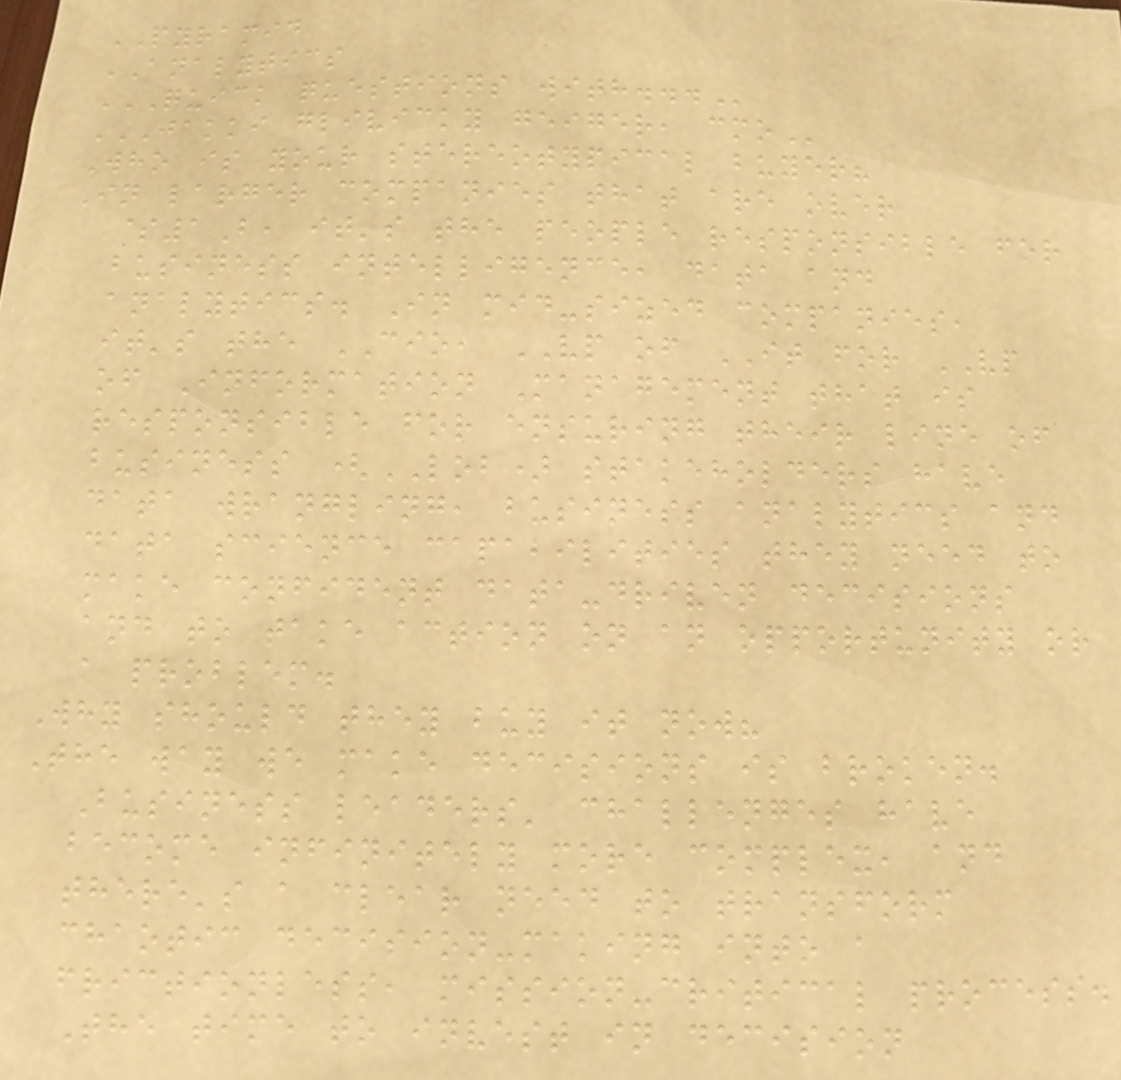PYRAMID
ANALYTICS
QUICK QUESTIONS WITH...
JAKKI GLIVICKY GEIGER, CMO
Who is your stereotypical buyer?
In larger companies that are over
$1B, it's the people responsible for
business intelligence, data and
analytics. In mid-sized companies,
it's the CIO, VP of IT for VP
of Information Management that is
responsible for ensuring their line of
business (LOB) stakeholders have
data wrangling, business analytics and
data science capabilities they need to
make confident data-driven decisions
and to take action on an opportunity or
a problem.
Why should they buy it now?
The way we make decisions is broken.
Business leaders' challenges have
become infinitely more complex, and
there's a clear need to transform
chaotic decision-making into a
frictionless, mission-critical process.
The time to invest in decision
